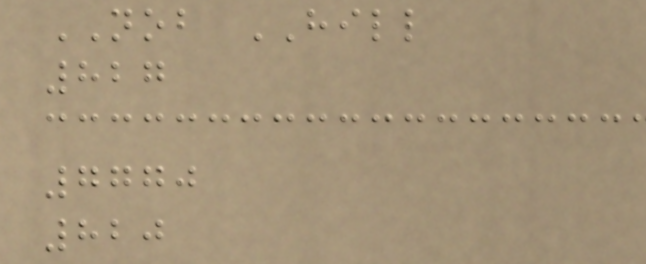NOB HILL
827
7770
820
